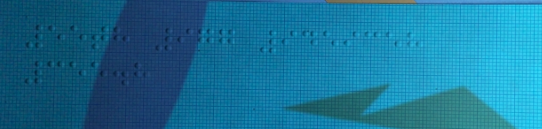55th 977 9459358
355.8
